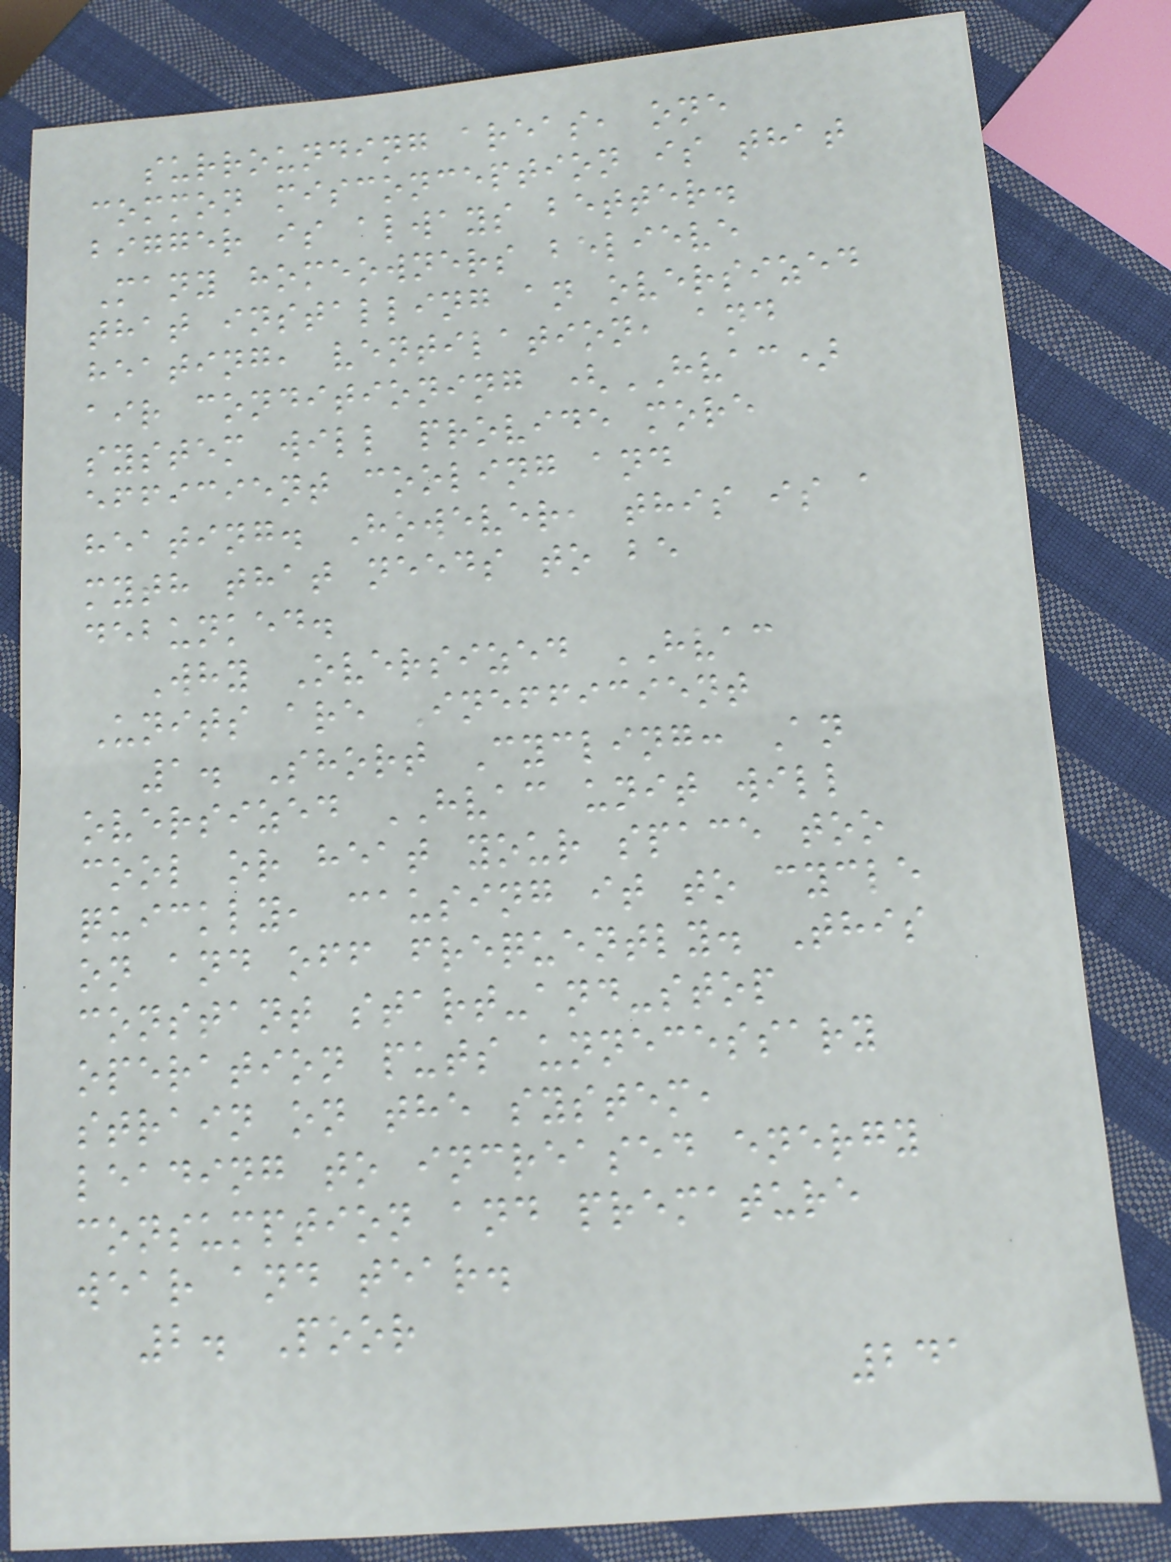surrounding areas, one
common misconception is that
bigger is always better.
Many homeowners believe
that installing an oversized
heating, ventilation, and
air conditioning (HVAC)
system will provide more
efficient cooling and
heating. However, this is a
myth that needs to be
debunked.
Why Oversized HVAC
Units are Inefficient
1. Short Cycling: An
oversized HVAC unit will
cool or heat your space too
quickly, causing it to cycle
on and off frequently. This
constant start-and-stop
operation puts unnecessary
strain on the system,
leading to increased energy
consumption and premature
wear and tear.
2. Poor
241
